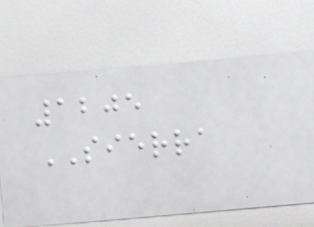1205
SIERRA
